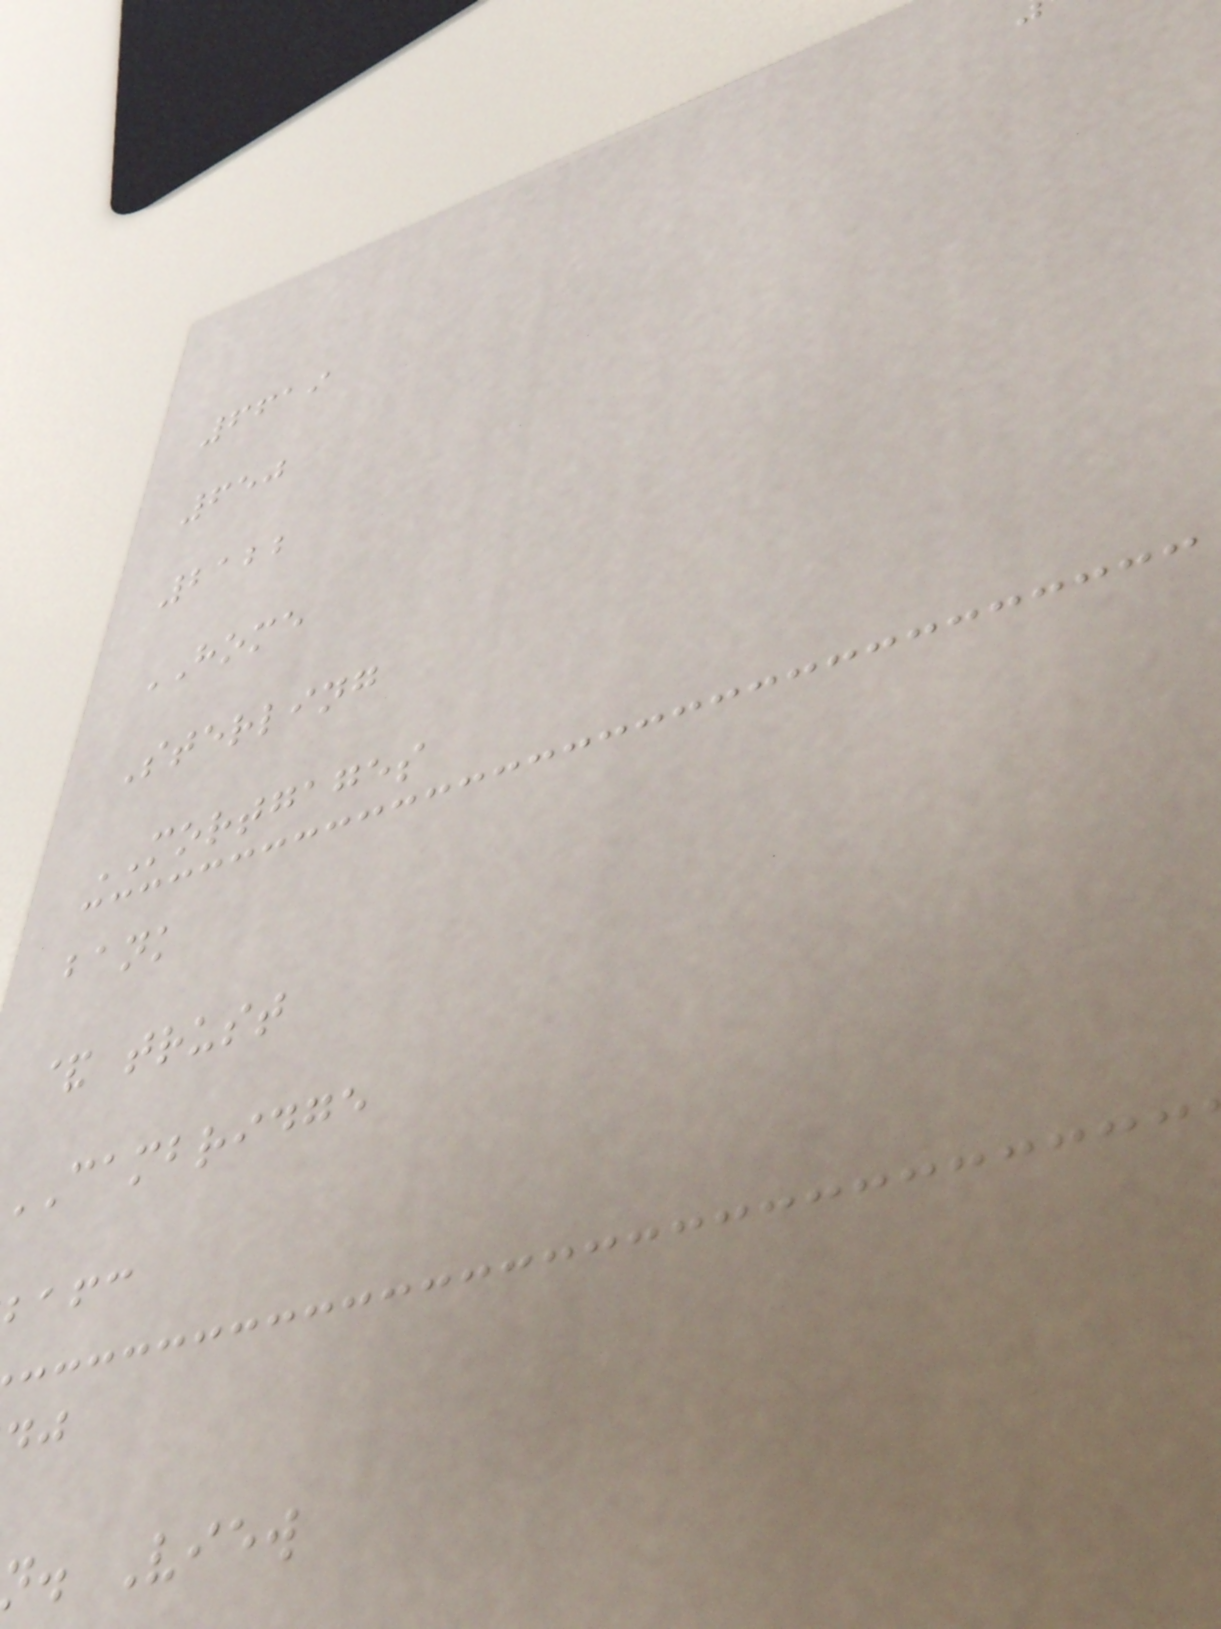6619
650
2122
HOME
Sterling
MORTGAGES
bank
& trust
cambridge
. View
